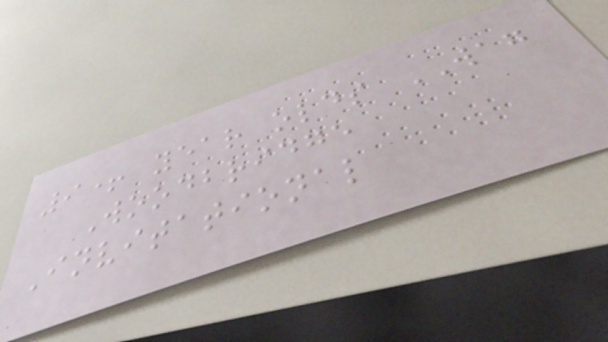9+ year olds WAG
Woodbridge
Invitational
